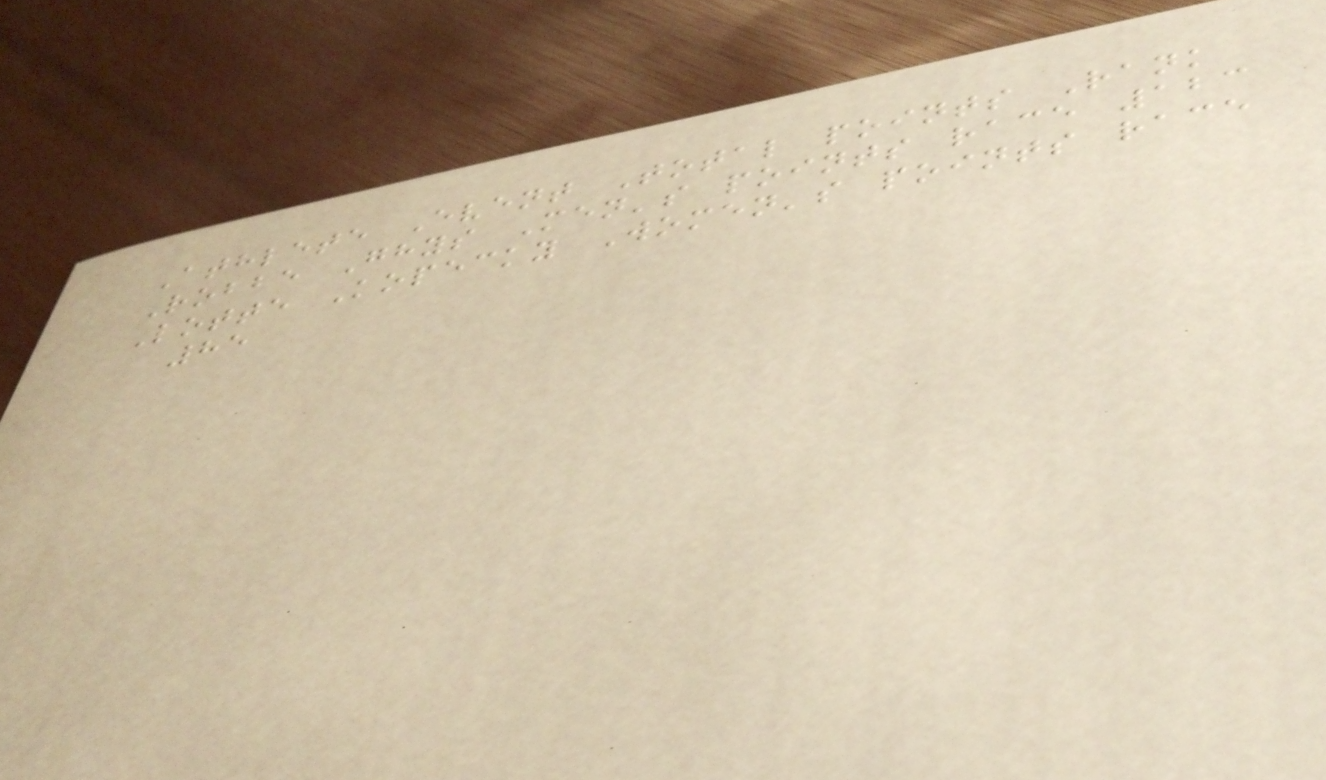Athlete Event Total points Rank
Robbe Ghys Men's points race 123
Lotte Kopecky Women's points race
85
